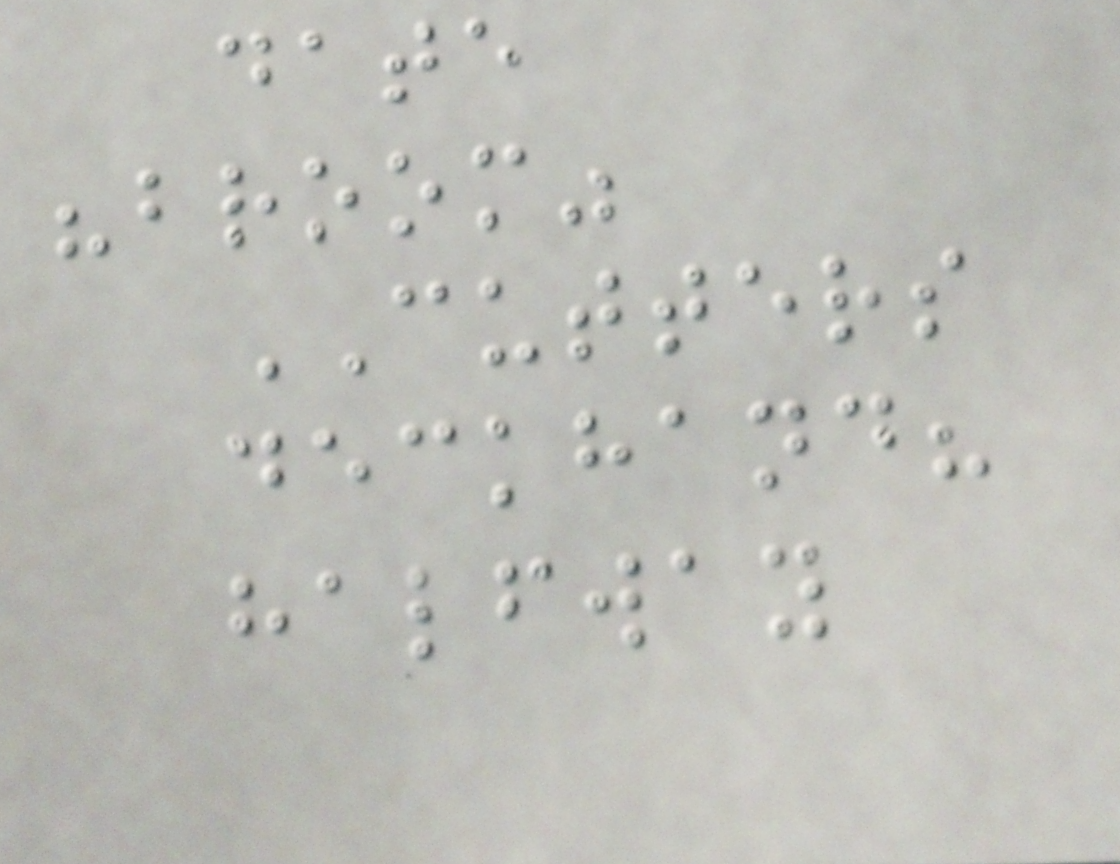date
"broom"
CUTTERS
deckhand?
halfway
